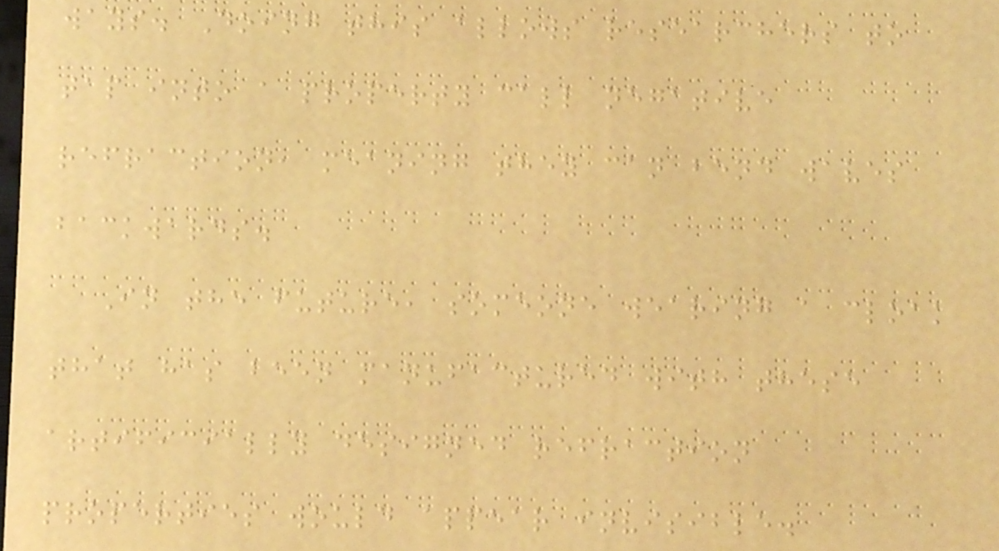ways. Doing this allows researchers to
tap into a property call negative
refraction, meaning they can bend waves
backwards.
In the future, someone wearing a cloak
that has been manufactured with these
artificially designed refraction
properties would appear invisible.
